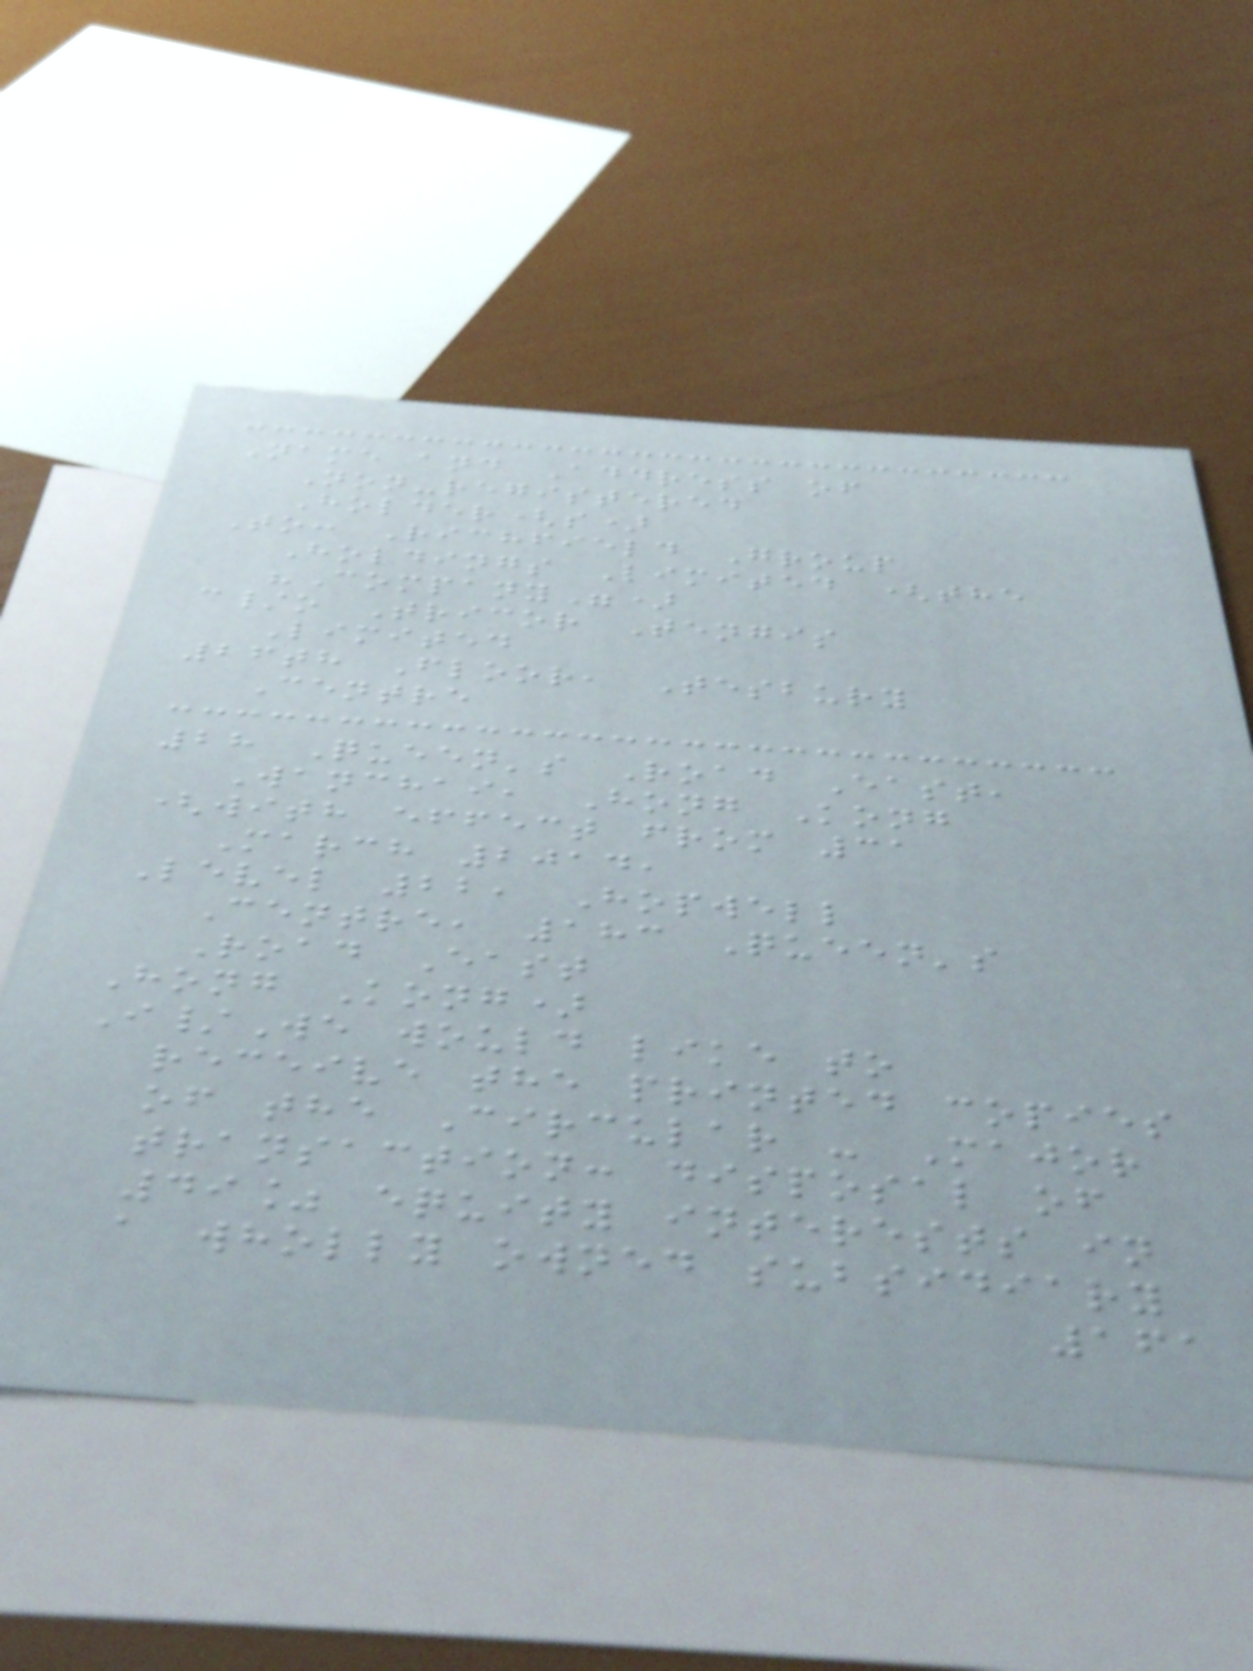Name and Address of
Non-registered
Holder(s)
To: Richfield Group
Holdings Limited (the
"Company")
c/o Tricor Tengis
Limited
26th Floor, Tesbury
Centre
28 Queen's Road East,
Wanchai, Hong Kong
(with effect from 31
March 2014,
Level 22, Hopwell
Centre, 183 Queen's
Road East
Hong Kong)
I/We would like to
receive the printed copies
of the Circular - Major
transaction: disposal of
49% equity interests in
a wholly owned subsidiary
161
